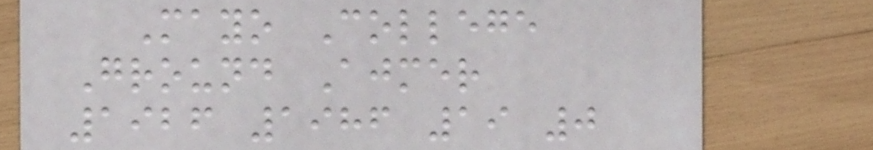Mayo College
Ground Ajmer
1926 1986 19 0
